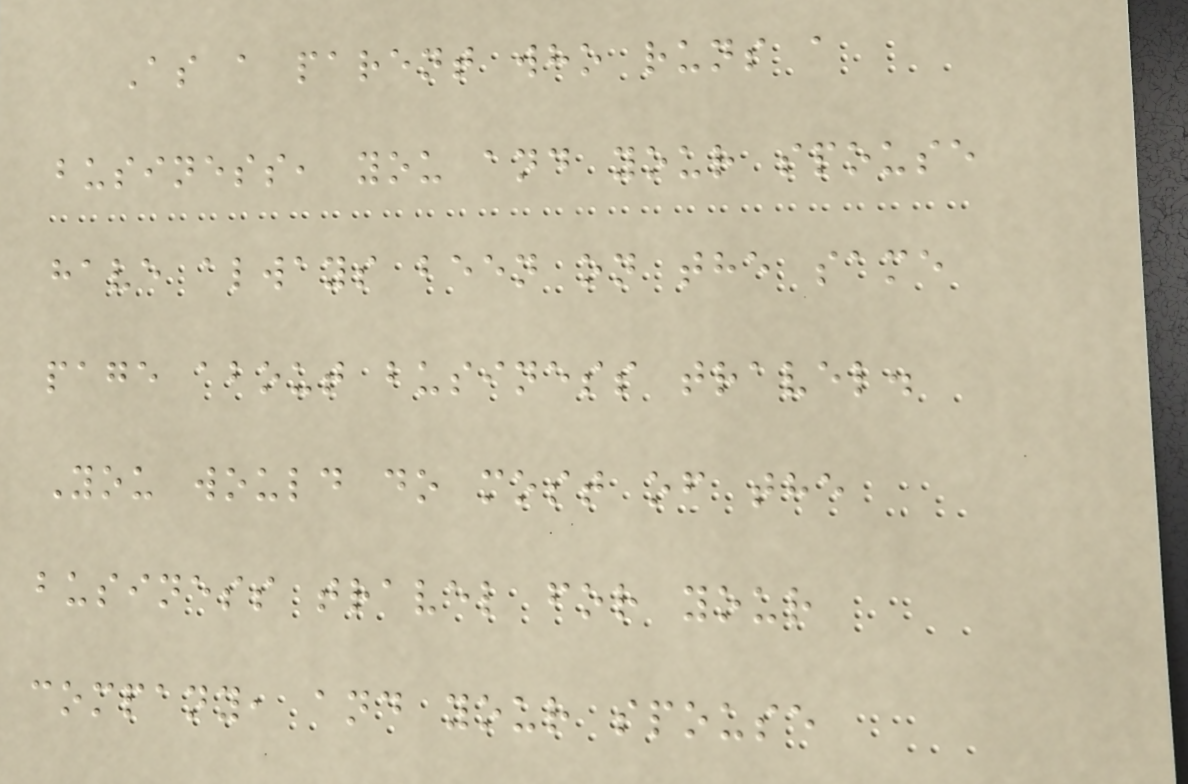As a parent who runs a
business, you and your spouse
have always been on the same
page about business travel.
You would do most of the
business travel for your
company, and your spouse
